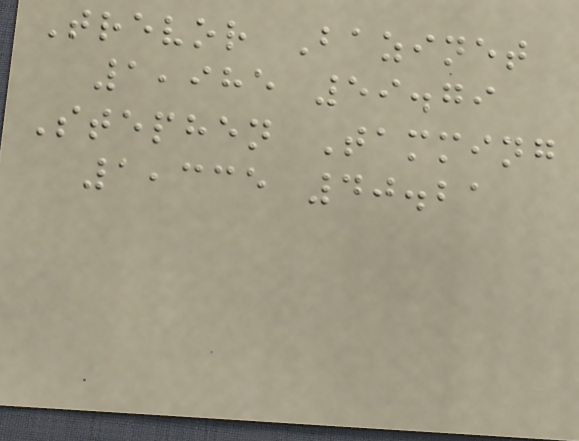Trevor Bazinet
1,985 59.79
Stephen Tamming
1,335 40.21
